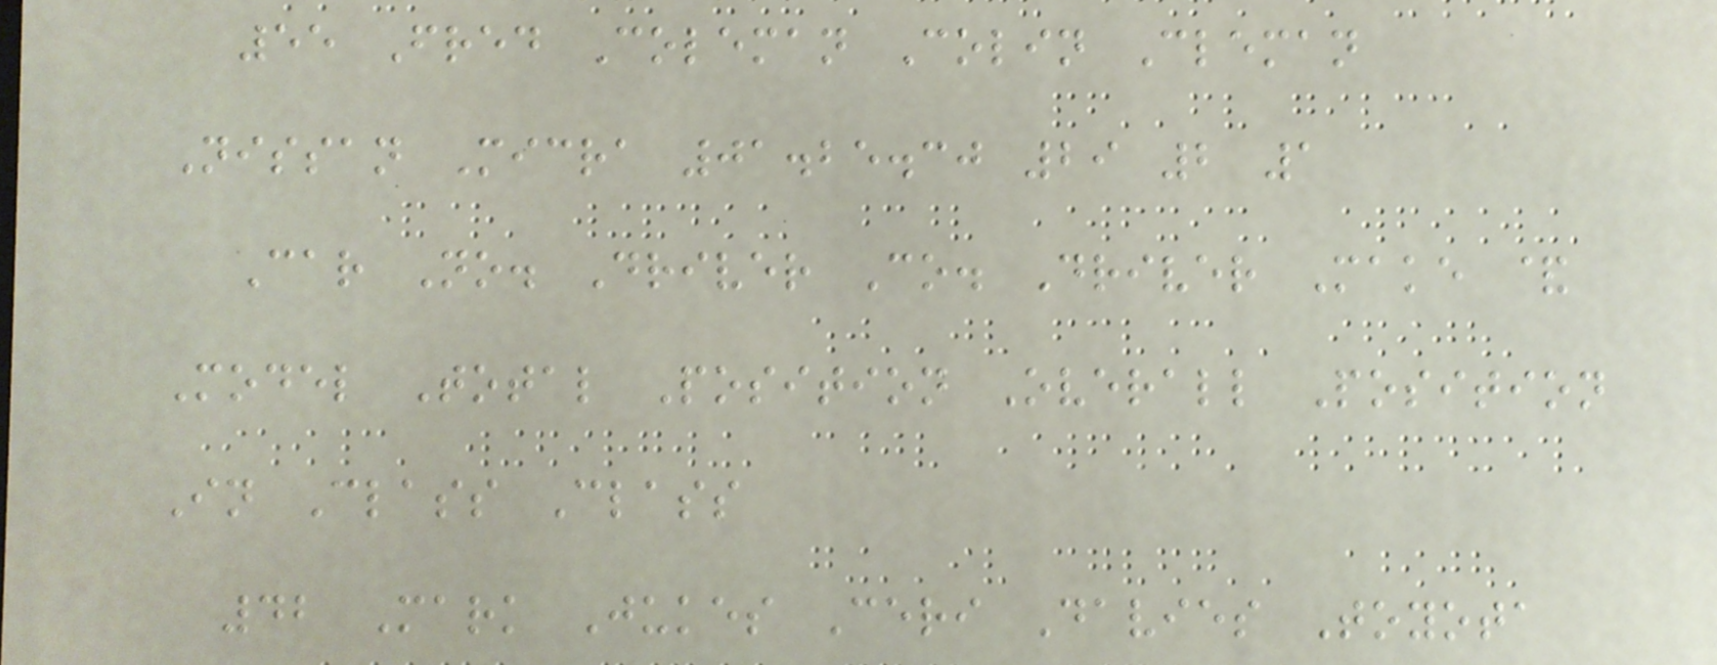55 Fred Coleman Colin Cleman
Nissan Micra 01.25.30 29 2 1
Car No. Driver Co. Driver Make &
Model Total Position Overall Position
In Class Class
42 Mark Jukes Ceri Davies Toyota
